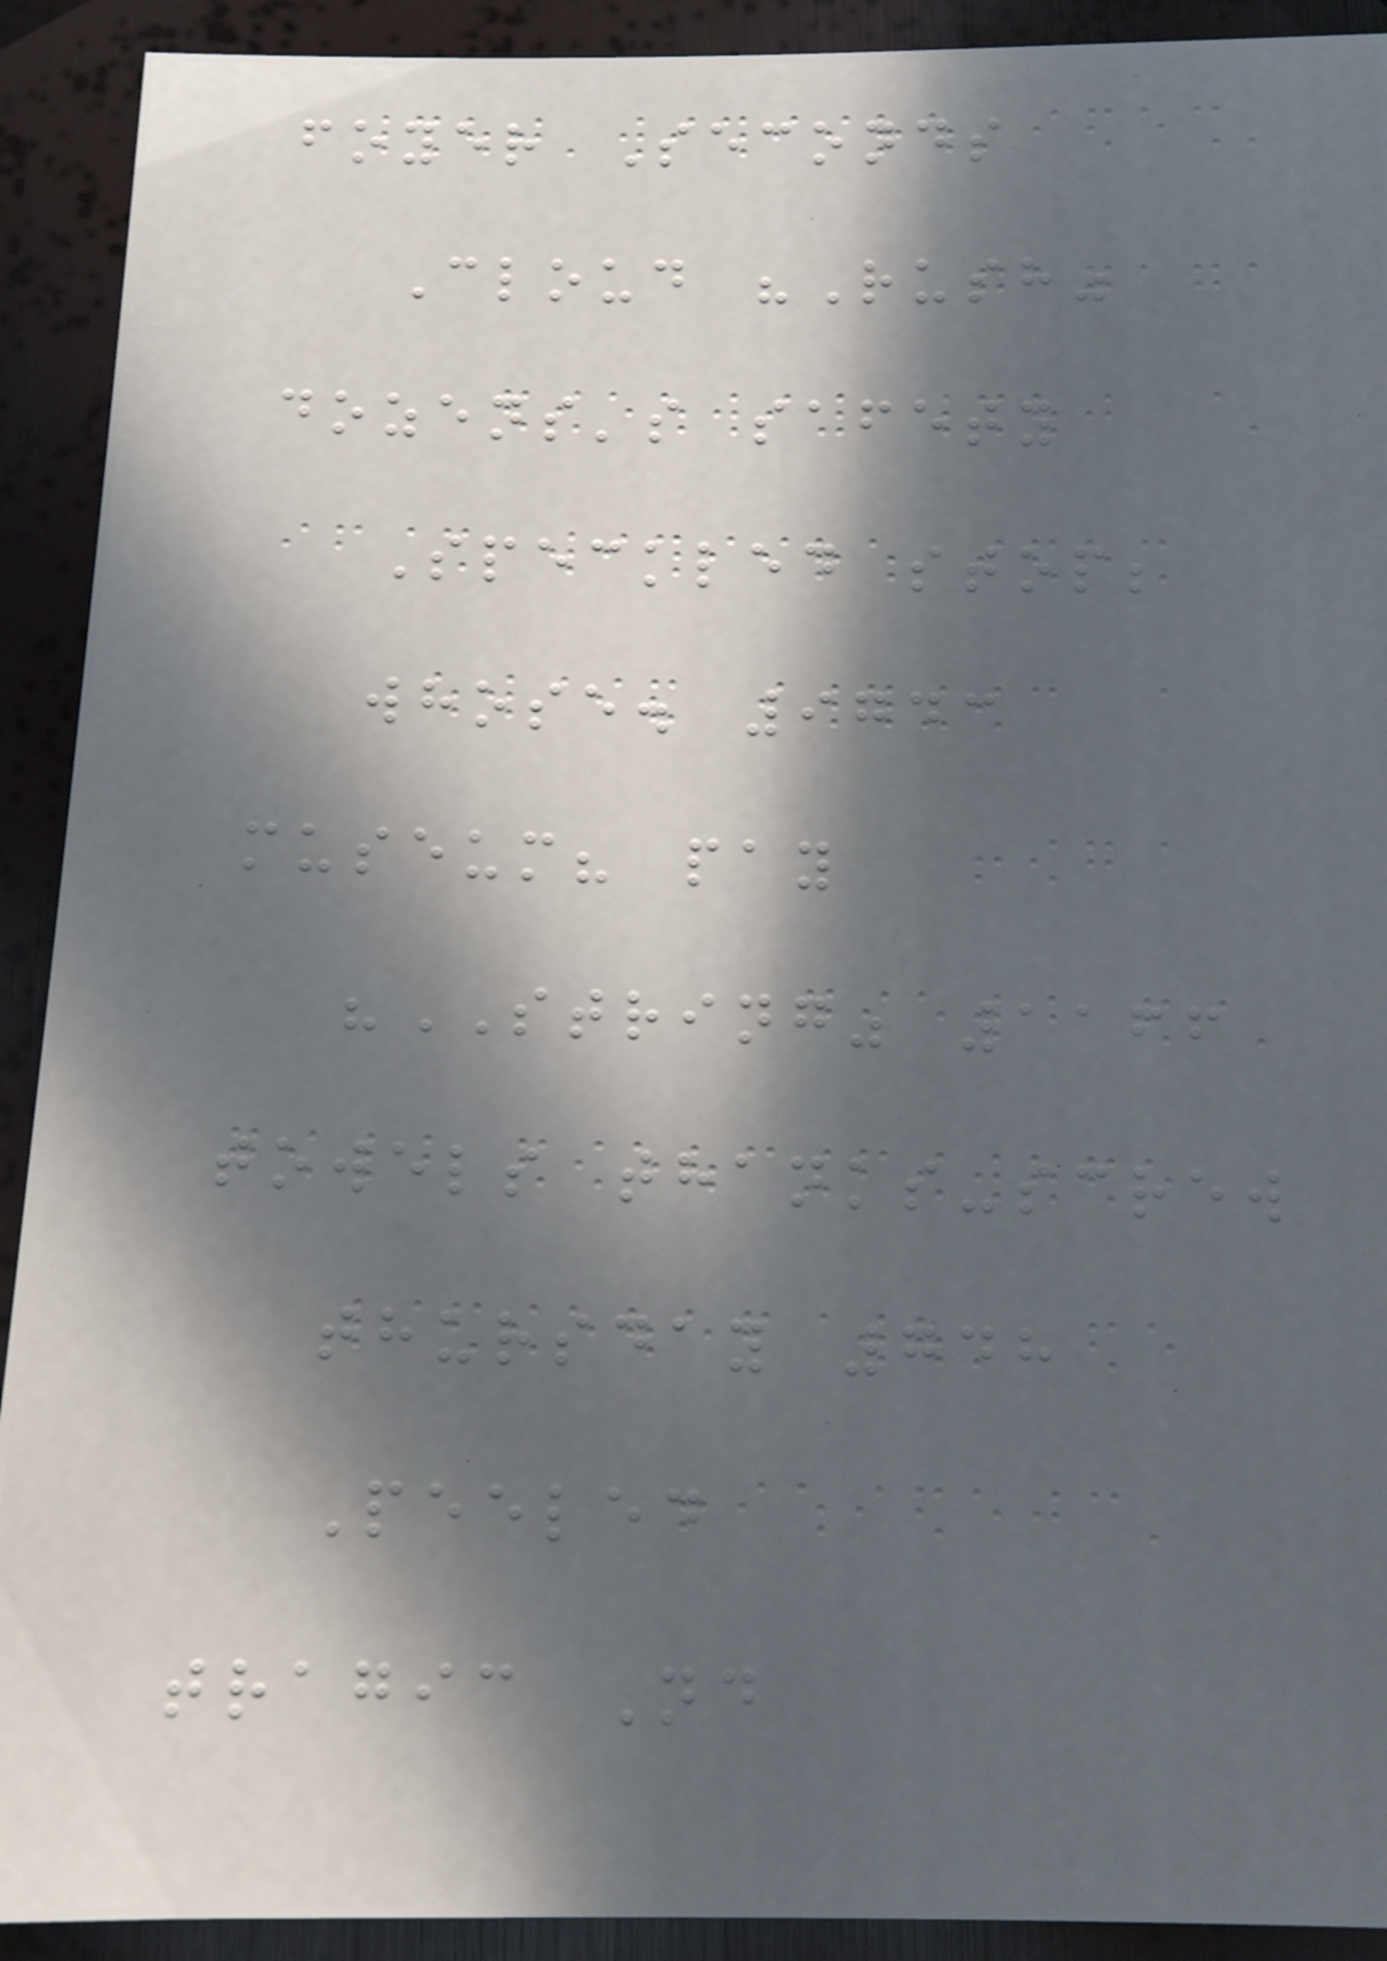foyer Seconds
Cloud "Rush"
dozens's safety
Speckled stop;
whose. 9743
museum? pay
"STRING" 1166
towels thanks-screw
thursday 748
Peeled
tragic Nd
